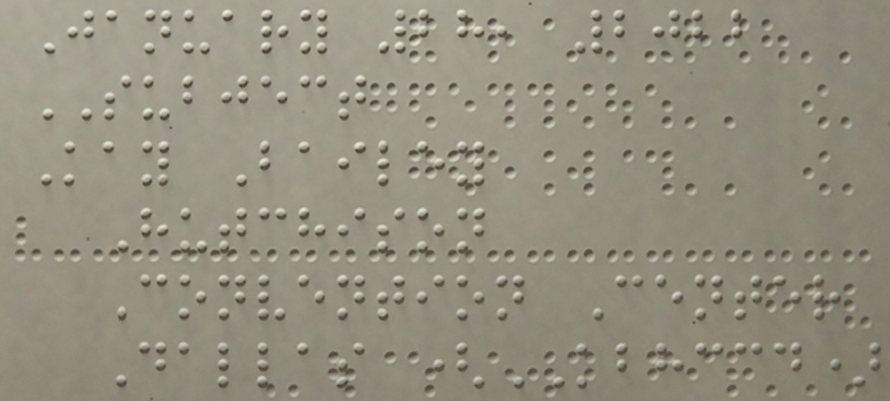January 28, 2022
SUBJECT
Kay Bailey
Hutchison
Convention Center
Dallas (KBHCCD)
